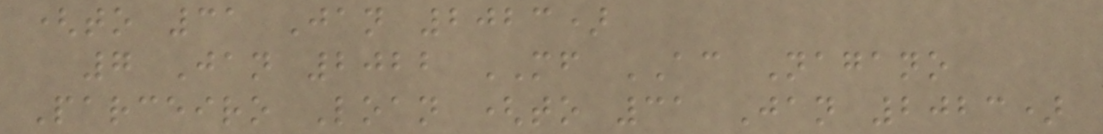(to 31 Jan 2023)
7 Jan 2022 MF AC Nagano
Parceiro Loan (to 31 Jan 2023)
